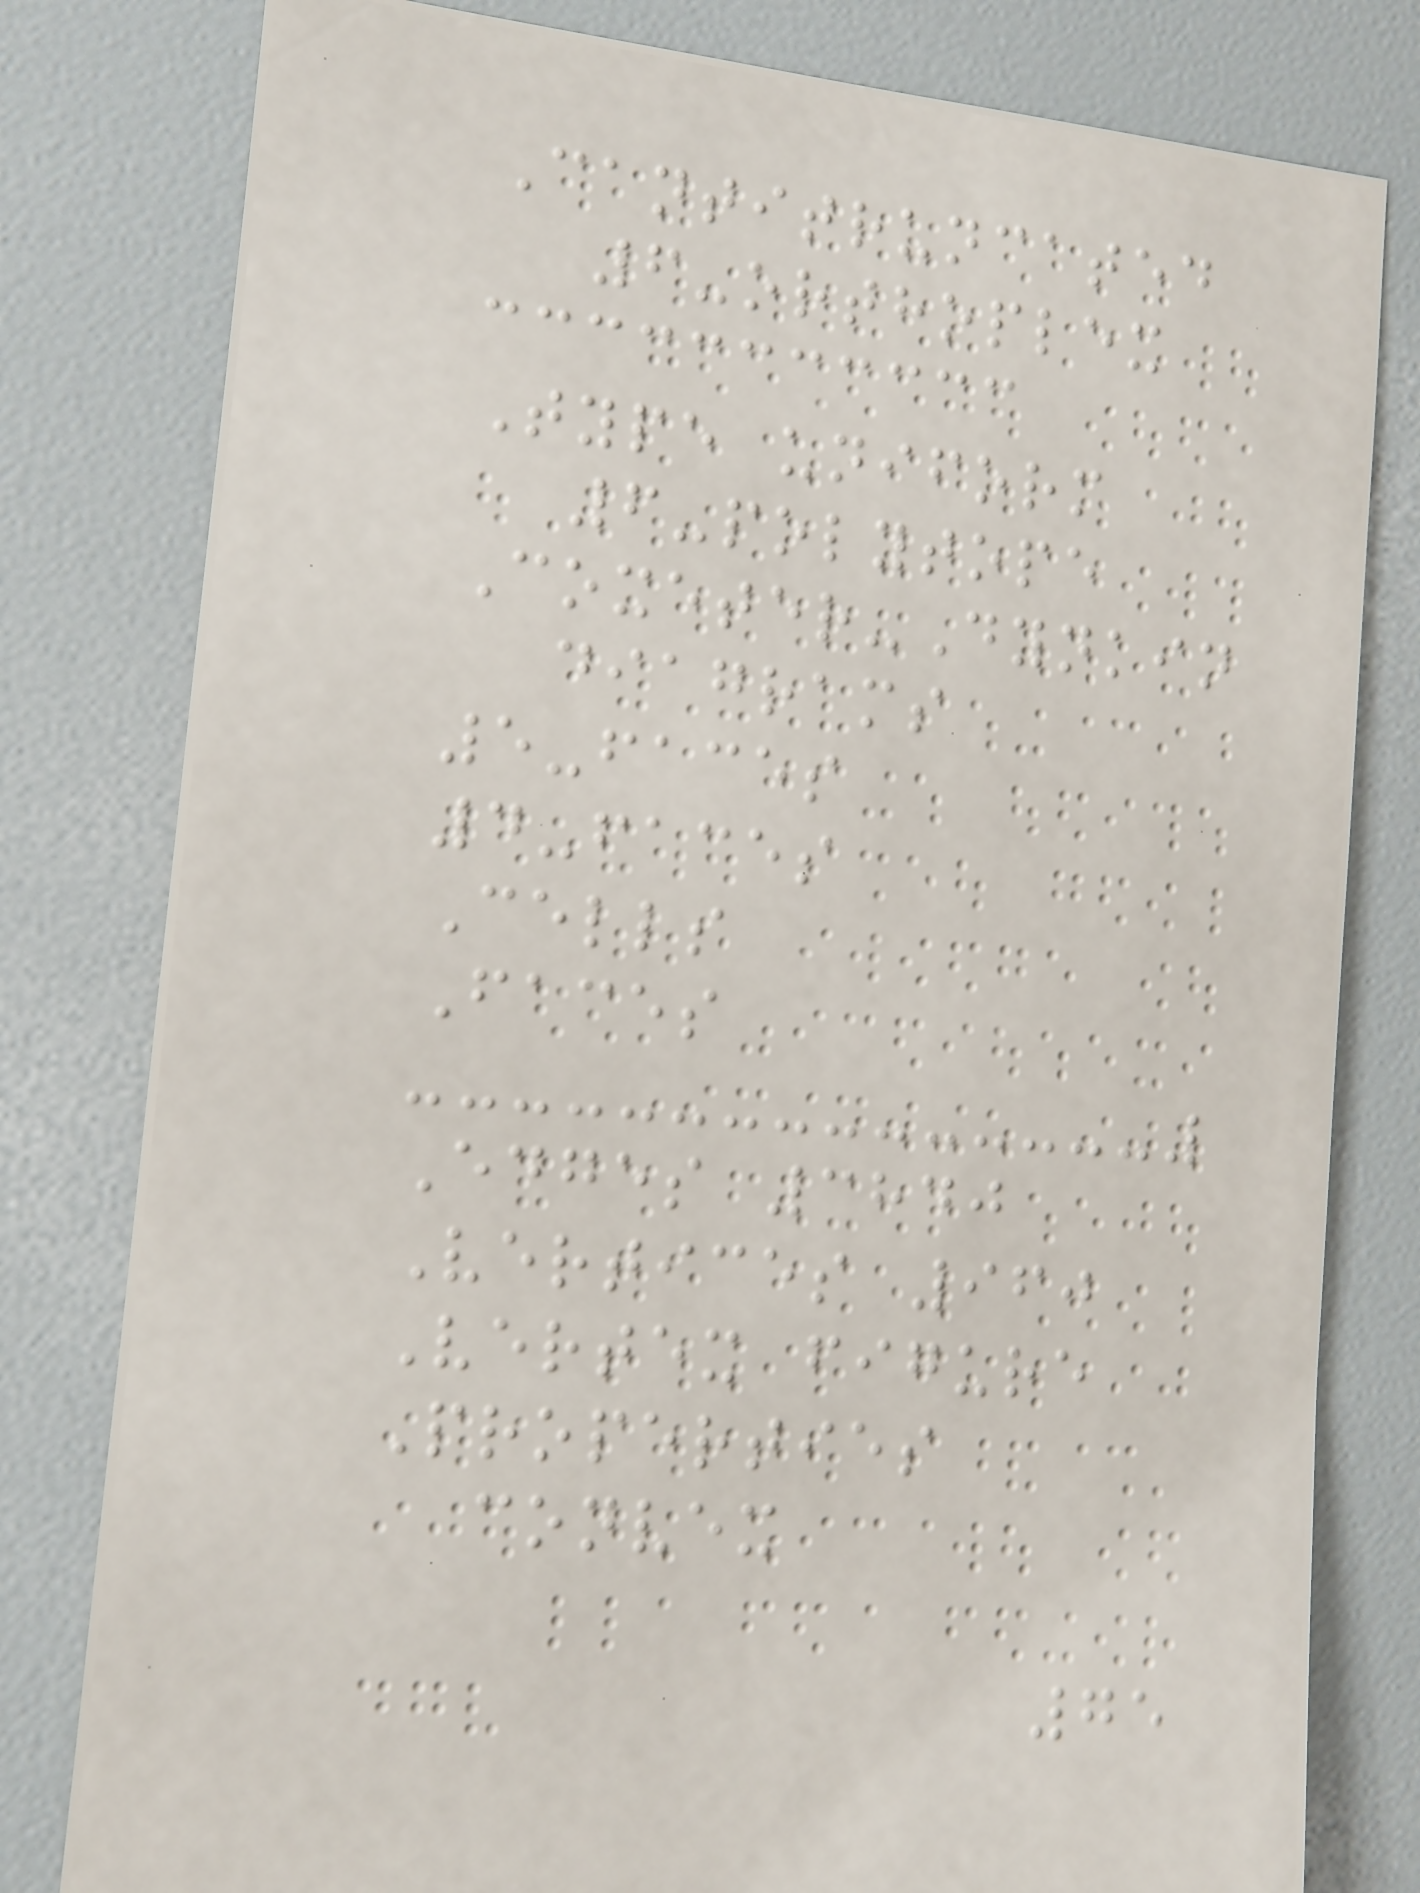Cantitruncated
6-orthoplex
Type uniform
6-polytope
Coxeter-Dynkin
diagrams
5-faces
4-faces
Cells
Faces
Edges 3840
Vertices 960
Vertex figure
Properties
convex
75
